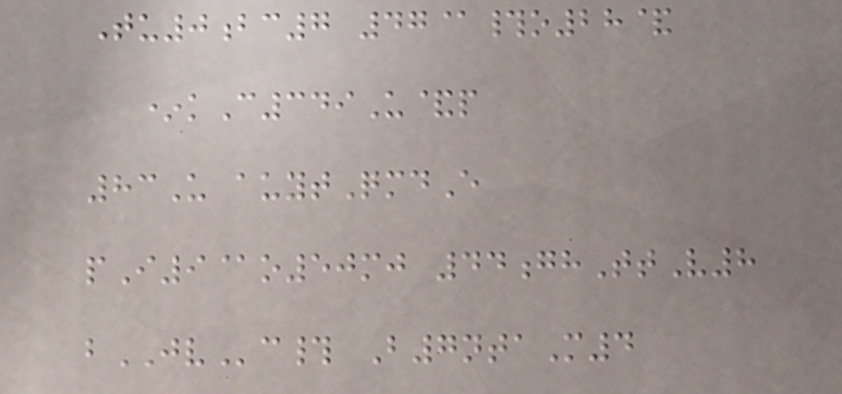Tu0bc7 47@#o28&
*kC349U&p
83U auytQmdE
pI9@o50mj 44ghTtV8
bJVc# B7ntaM4
